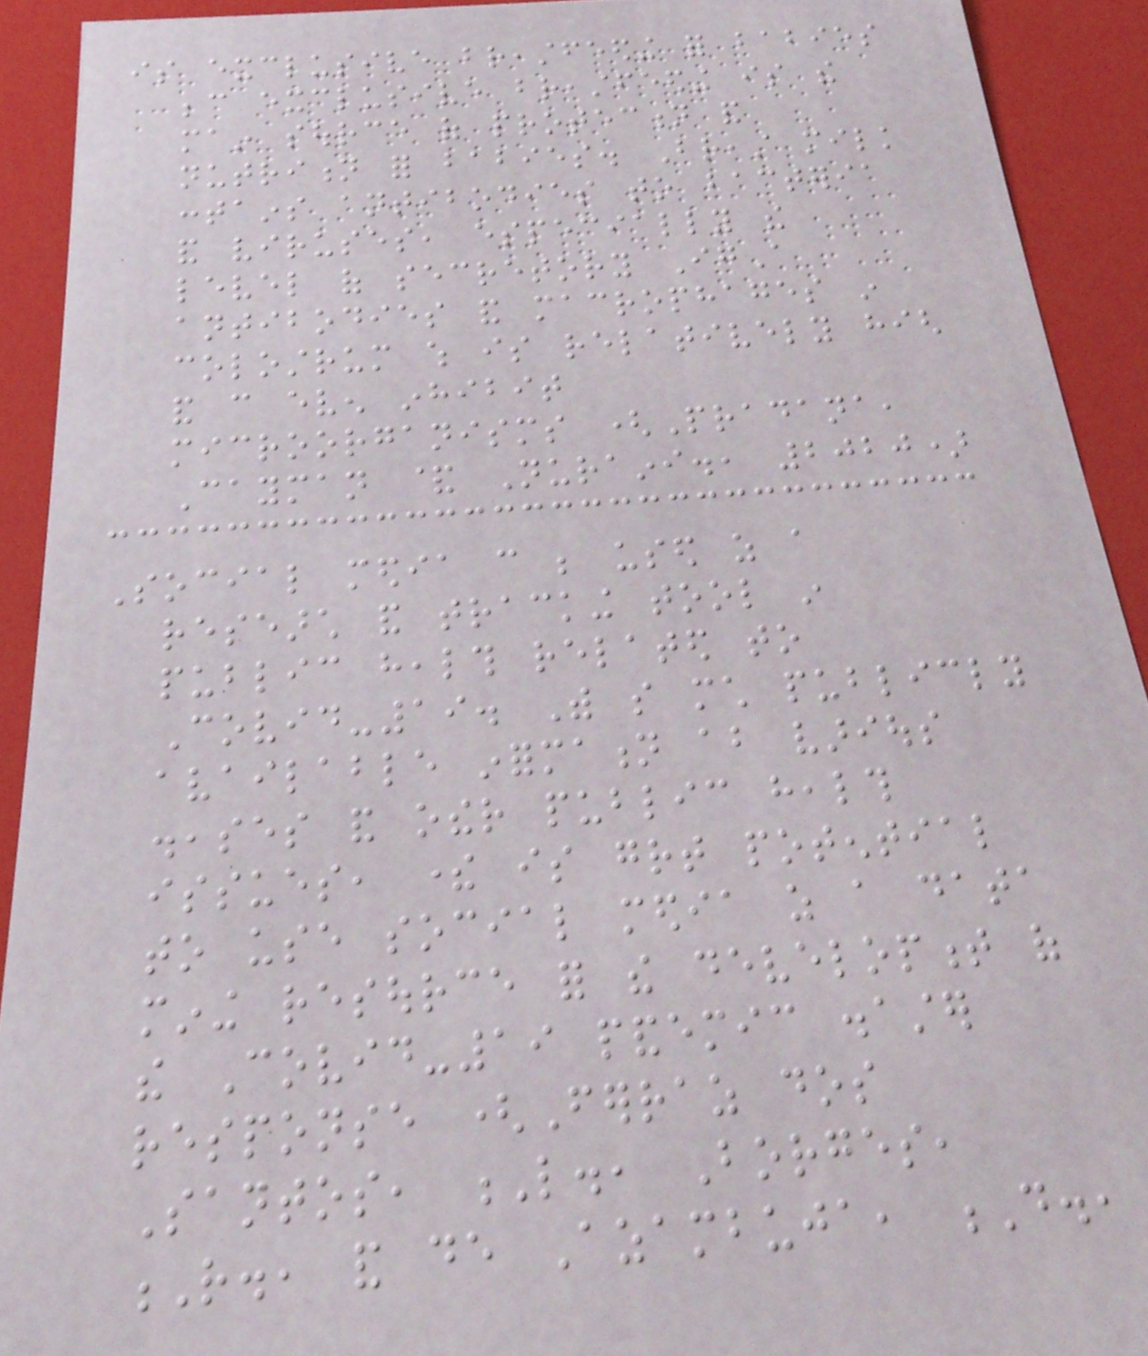is exclusive breastfeeding for babies
because exclusive breastfeeding is the
main source of protection and
nutrition for babies. Breast milk
contains antibodies to bacteria
and viruses, especially the
level of secretory IgA
antibodies and macrophages in
colostrum which is relatively high
and can even inhibit
microorganisms (Pradana,
Cayman & Nuraini., 2020)
Social media can be used as a
research and tracking tool in
public health related to
Covid-19. With so much publicly
available information about various
diseases and other public health
issues, there is great potential
to use social media as a data
mining resource for the development of
the Covid-19 pandemic disaster
response (Ferraz dos
Santos, L., Borges,
R., and de Azambuja, D.,
